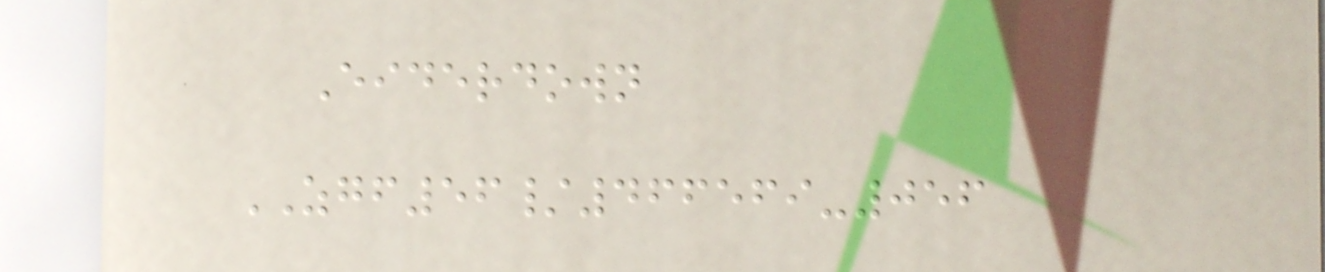Eiderdown
ZGF56/466569-056
